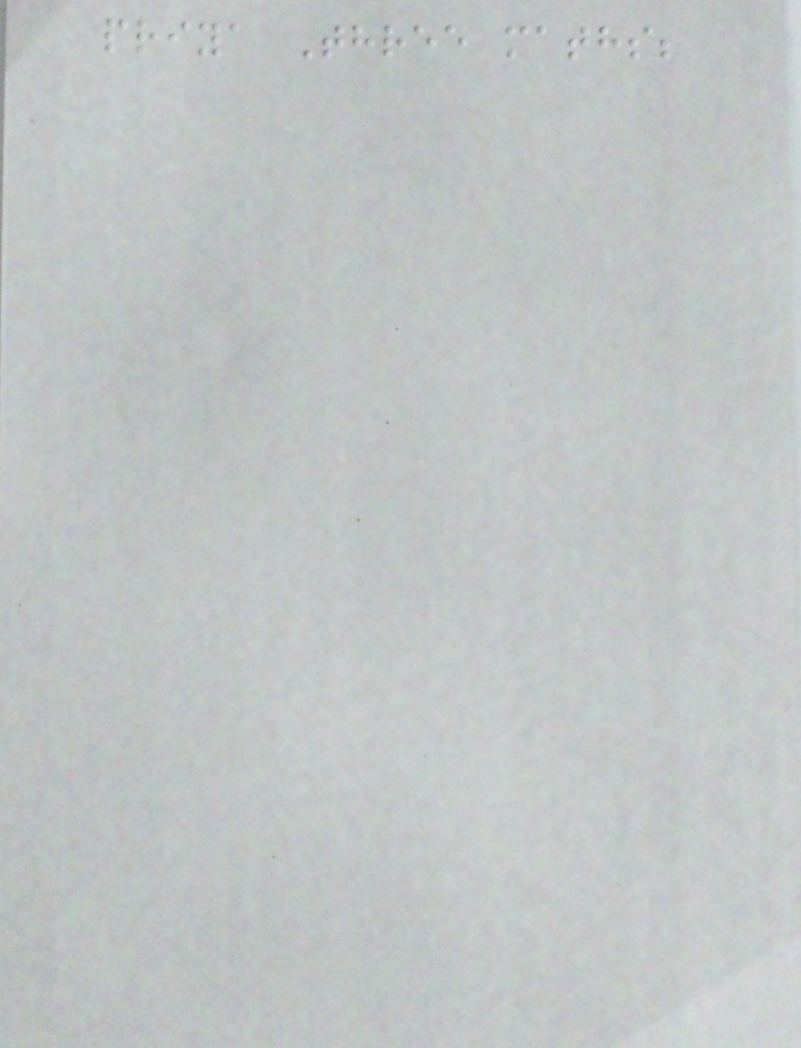priya Three maths;
